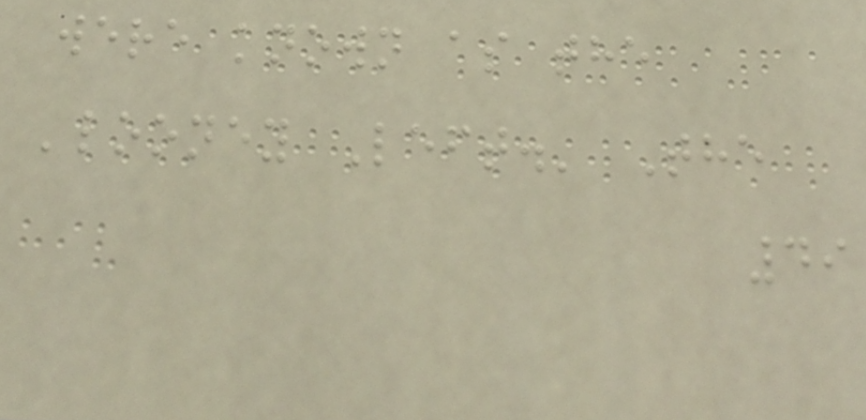were known as the
'looney Left.' The
49
